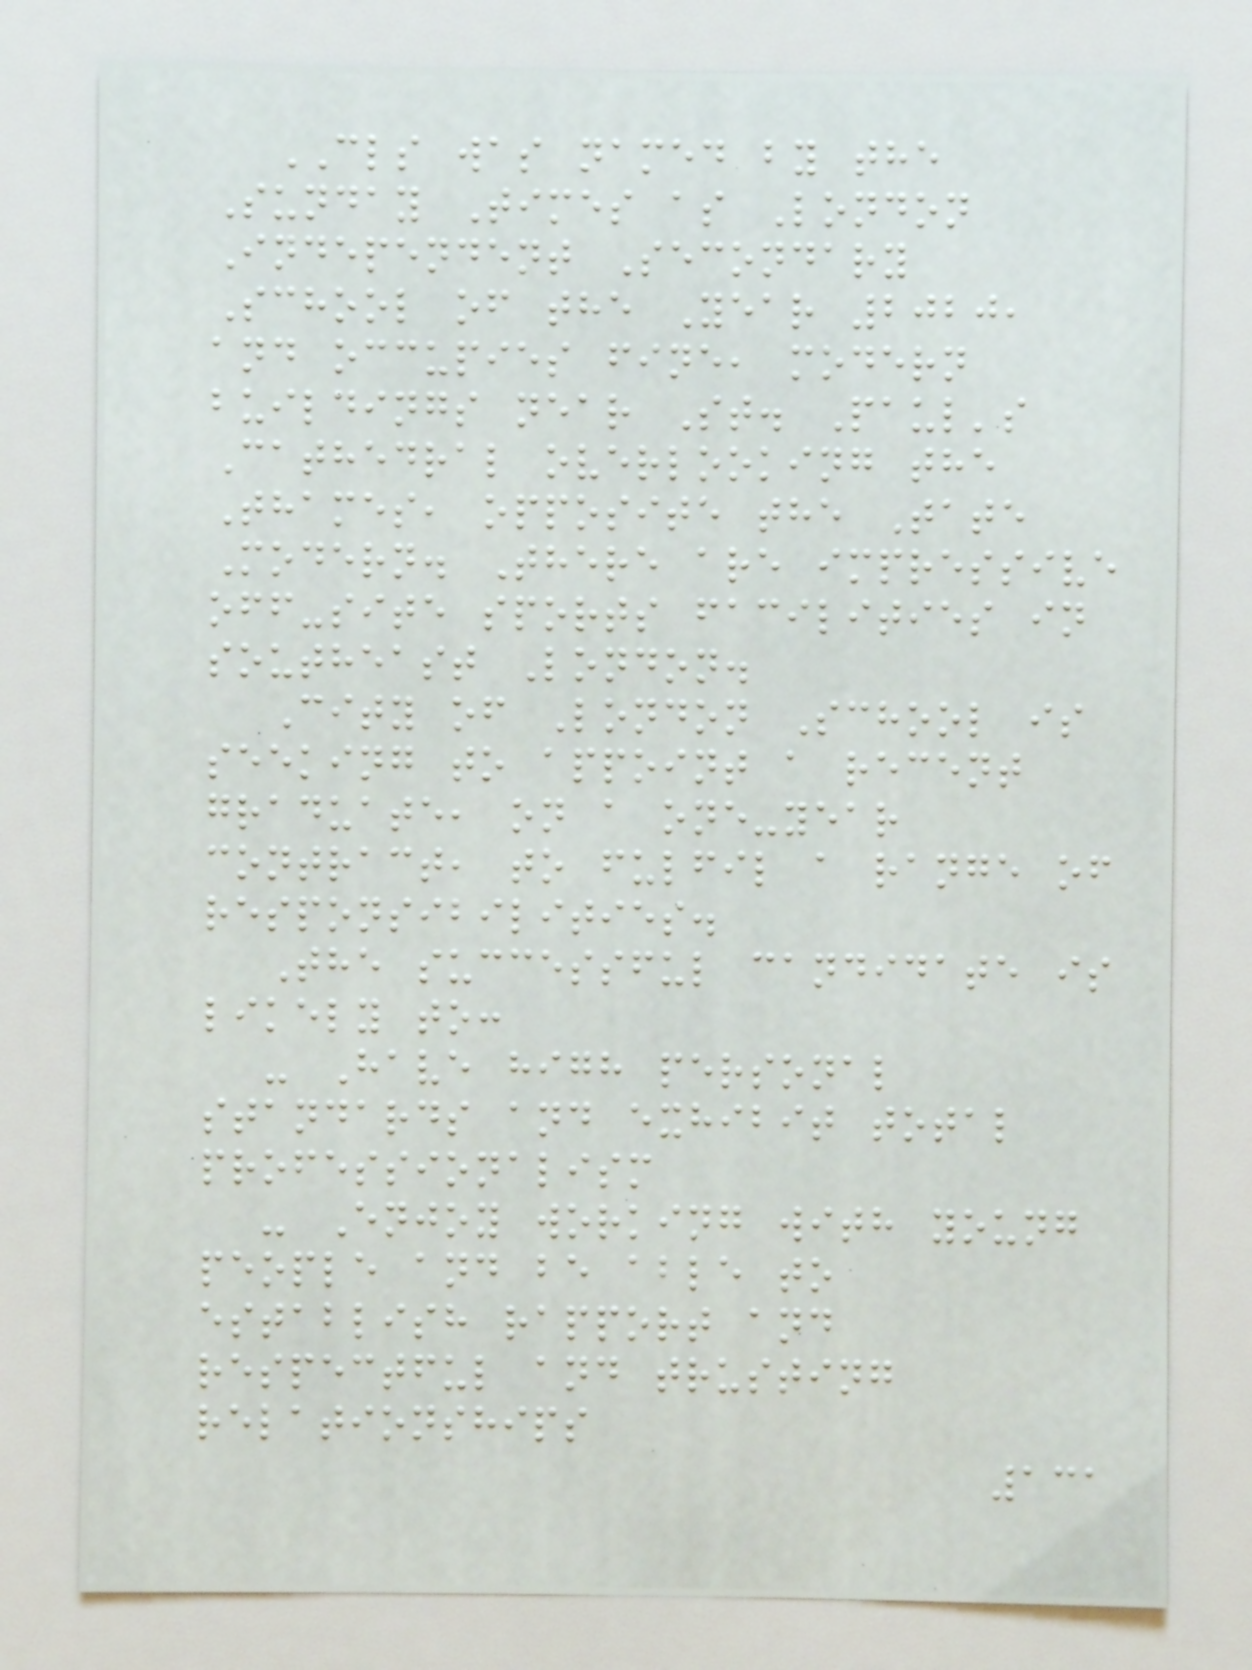CLS was named by the
Sunday Times as London
Independent Secondary
School of the Year 2020,
and occupies fine, modern
buildings near St. Paul's
Cathedral overlooking the
Thames, opposite the Tate
Modern. There are impressive
off-site sports facilities in
southeast London.
City of London School is
seeking to appoint a recent
graduate, on a one-year
contract, to fulfil a range of
responsibilities.
The successful candidate is
likely to:
- Have high personal
standards and exhibit total
professionalism
- Enjoy working with young
people and be able to
establish rapport and
respectful and trusting
relationships
131
